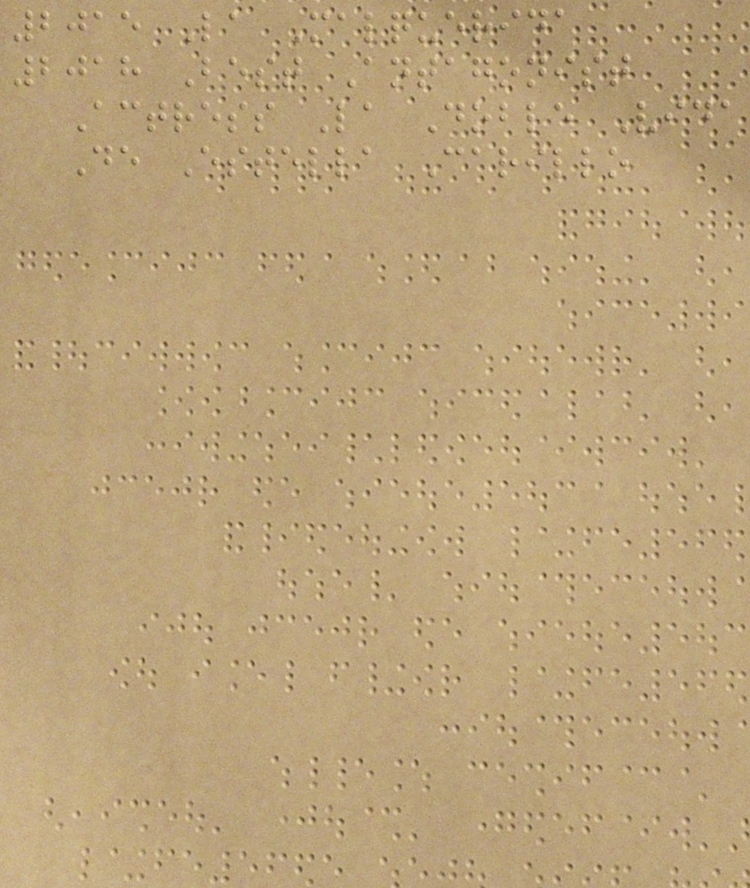2015 La Malquerida
2018 Best Antagonist
Actress La Doble Vida
De Estella Carillo
